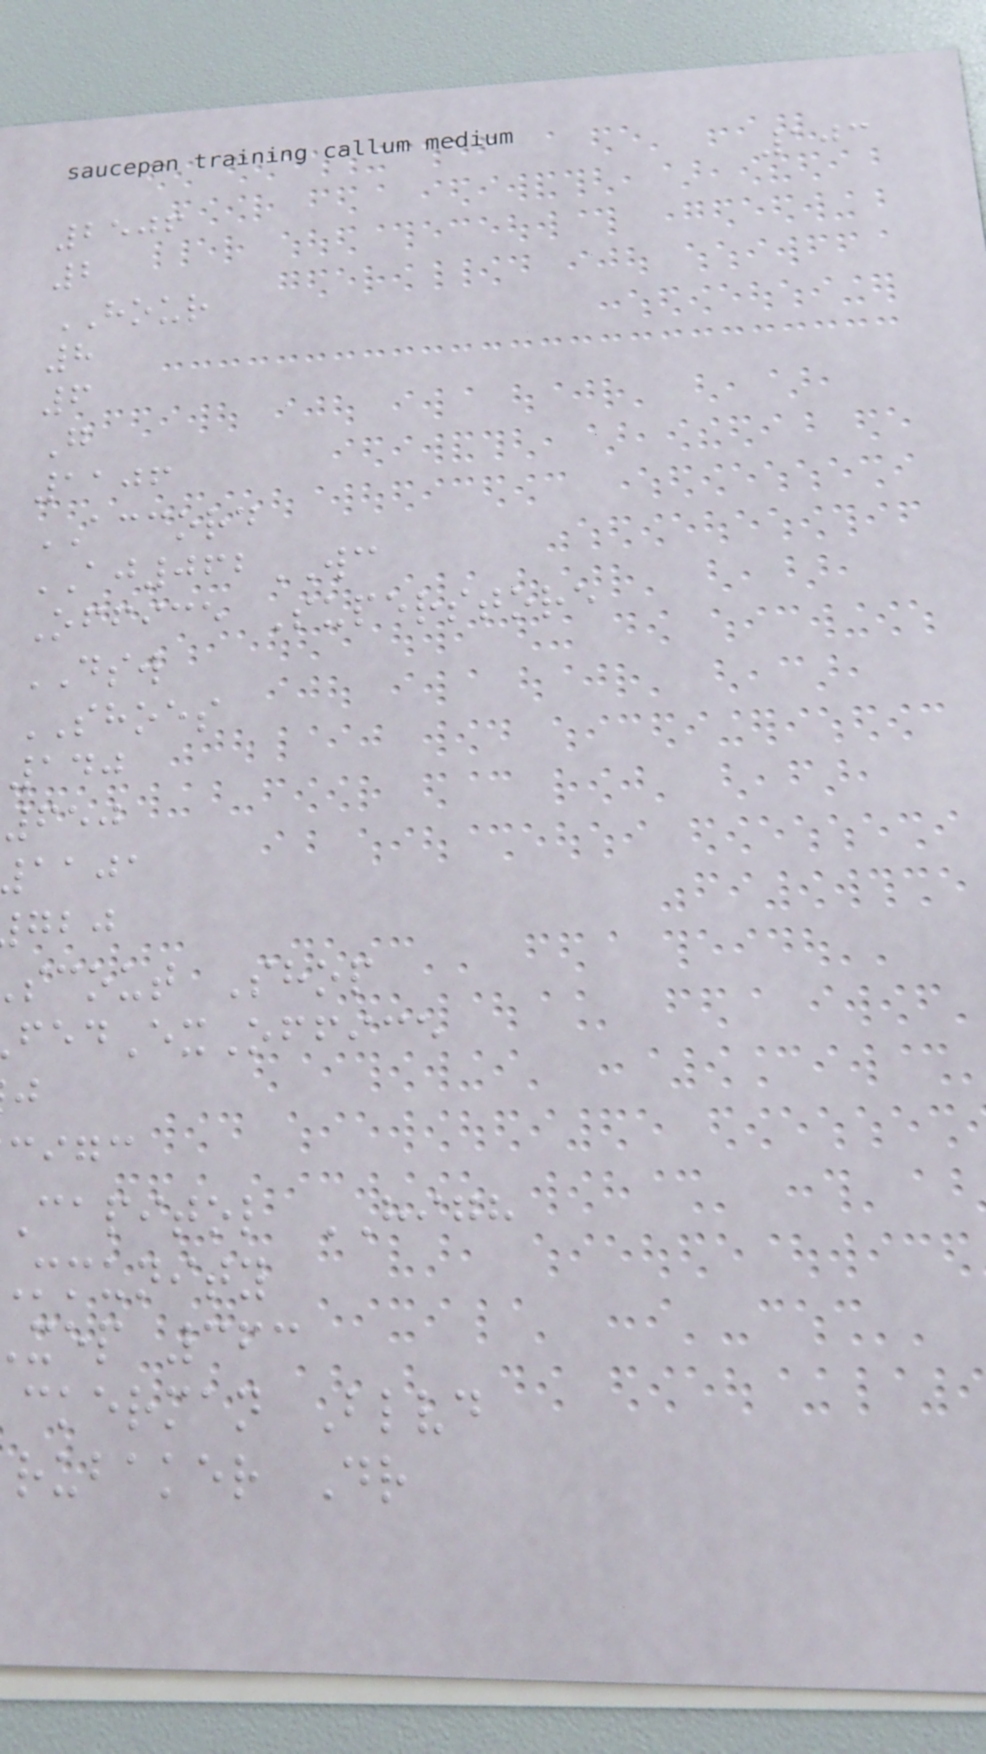103
2506
2
HOUR
8
6
G
1106
ACCORD
AJ062WC
Office Superstore
DSW
SHOES
140
650
aaja
scout Shop
edExOffice
cigc
capitol HIGH
mmunity
xep 363
ckerman Blvd
rubaker Dr
